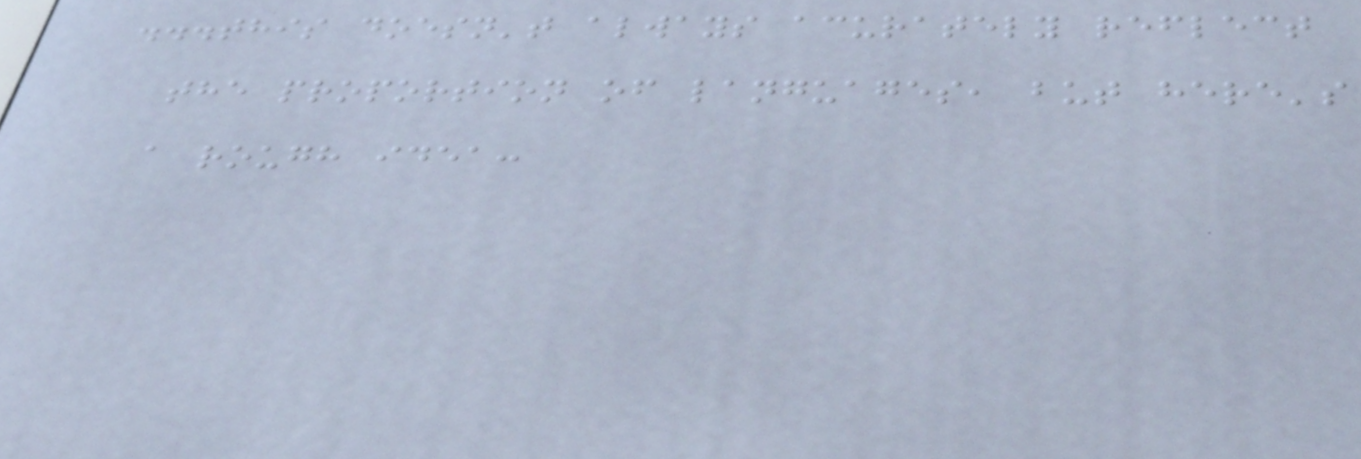...this doesn't always acurately reflect
the proportion of languages, but here's
a rough idea:
